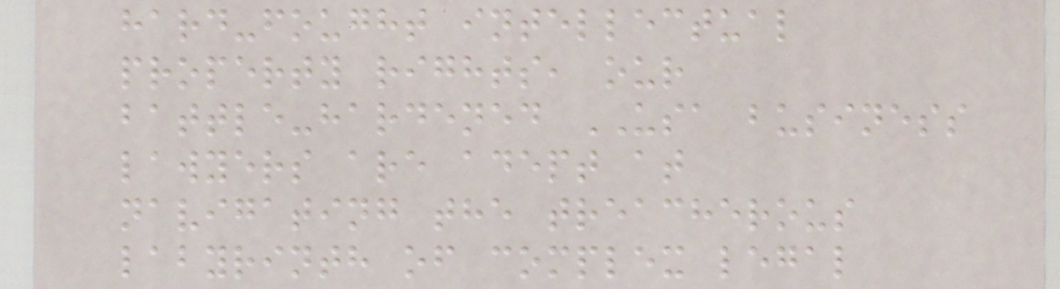hard-fought intellectual
property rights, our
battle-hardened USA business
lawyers are adept at
navigating the treacherous
labyrinth of complex legal
